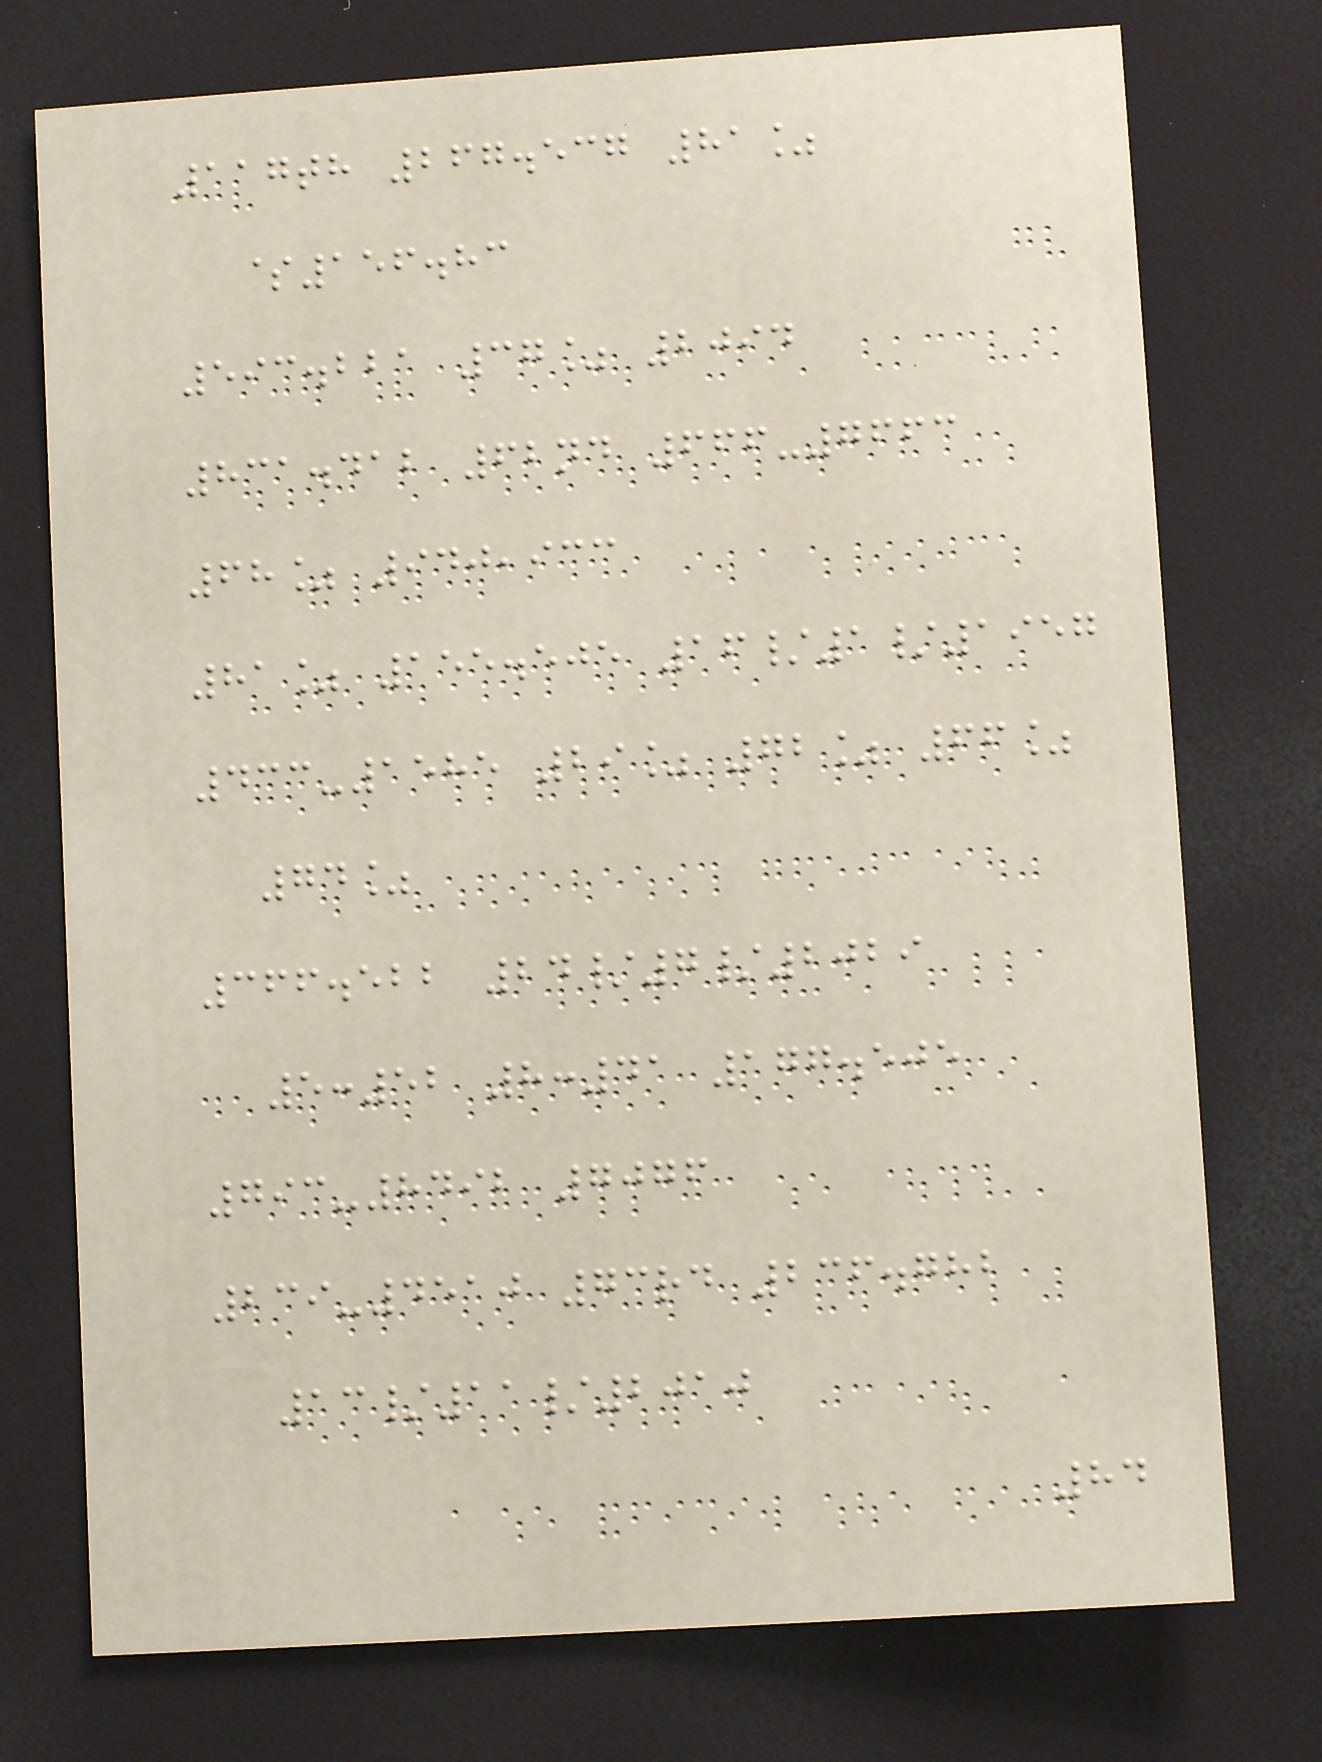117th 267.537 81%
$156.83
593.221 37% 2094
831.412 62nd 666-7663
68% 940,933
81% 155.505 16/1/1957
433-1585 29% 72% 66%
74%
366.522 24/7/2029
5:52 8:41 177.505
793-8492 7076
239-4510 73rd 236.782
13/11/2010
84
